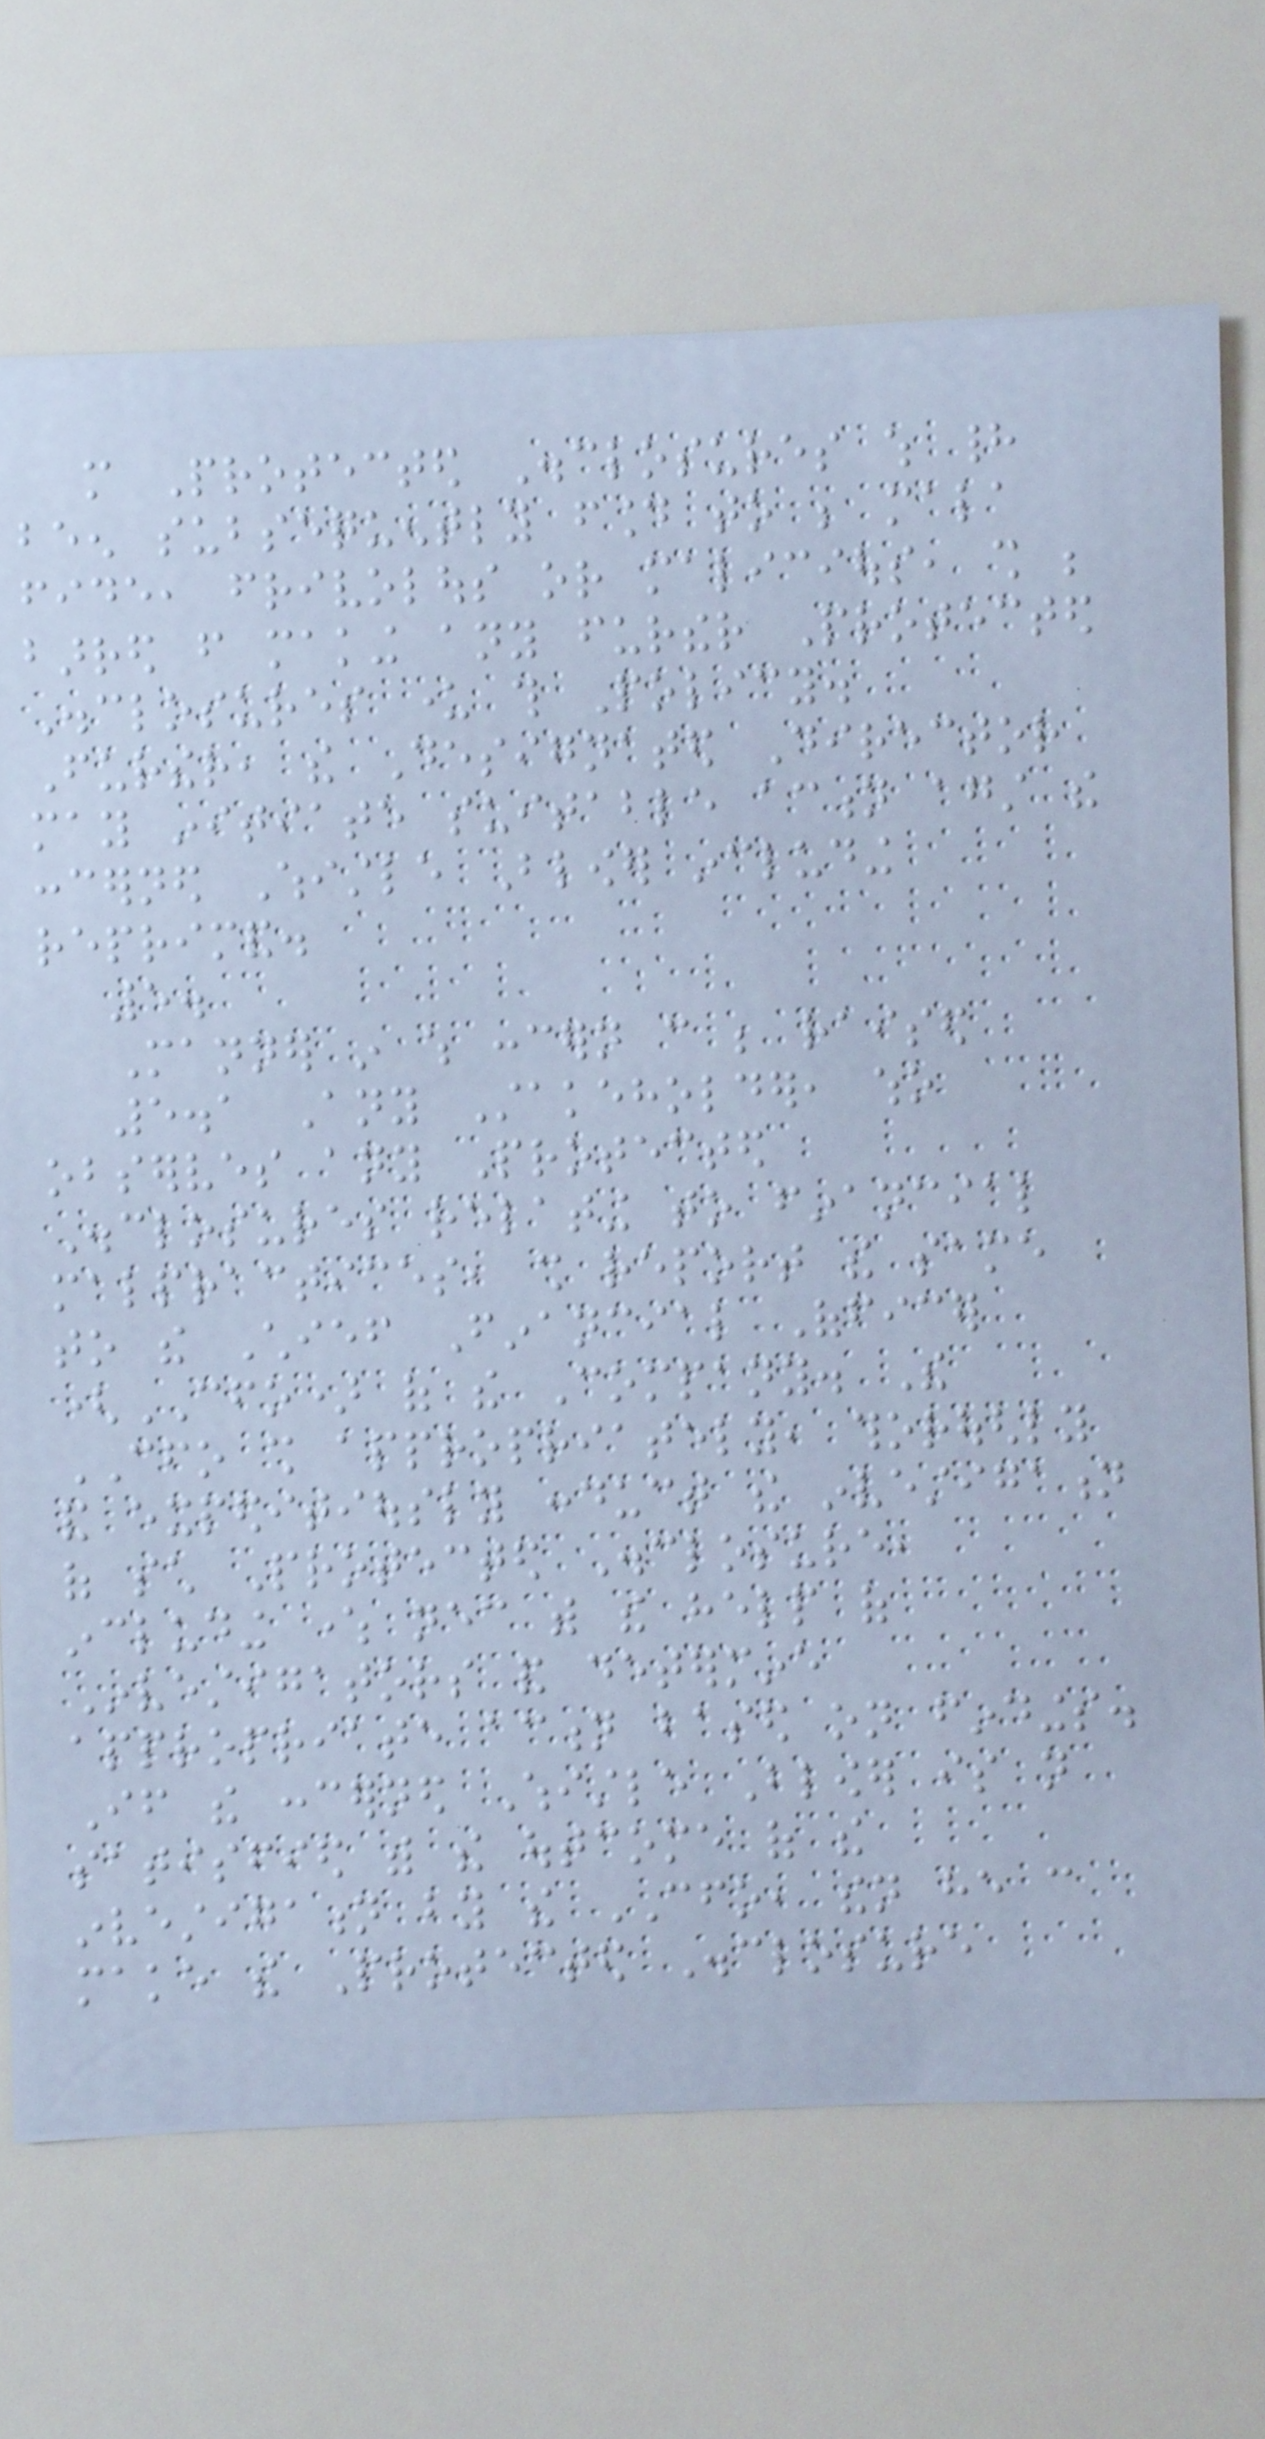more Protected Disclosures which had
been subsequently found to be mala
fide, frivolous or malicious, shall be
barred from making any further Protected
Disclosures under this Policy.
Further, the Designated Director
may initiate suitable action against the
concerned Whistle Blower including
reprimand.
5.
Manner in which concern can be raised
5.1 Any Stakeholder, who
observes any Protected
Disclosures relating to financial
malpractices, shall report the same
to the Chief Financial Officer
(CFO) of the Company. The
CFO shall appropriately, thoroughly
and expeditiously conduct the investigation
of such Protected Disclosure,
including where necessary with the help of
Investigators and determine
appropriate action based on findings.
If the concerned Whistle Blower is not
satisfied with the outcome of the
investigation by the CFO, then he can
make the Protected Disclosure
